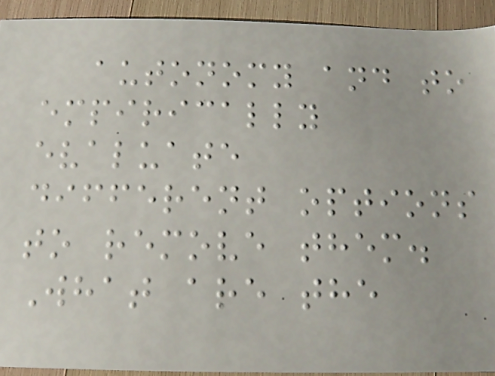autonomy and to
empirically
evaluate
different options
to remove them.
What are the
